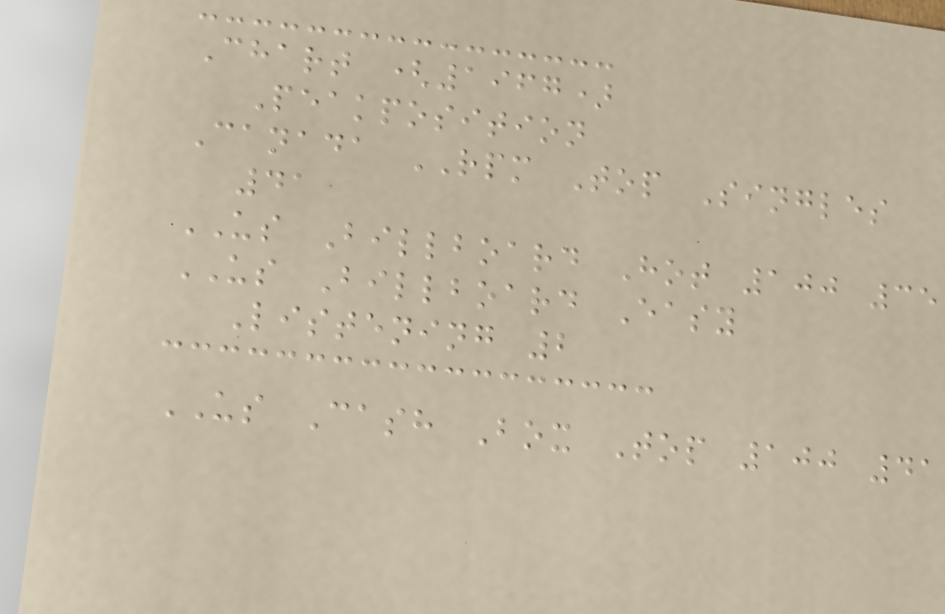Chart (1967)
Peakposition
Canada RPM Top Singles
41
US Billboard Hot 100 35
US Billboard Easy
Listening 2
US Cash Box Top 100 41
